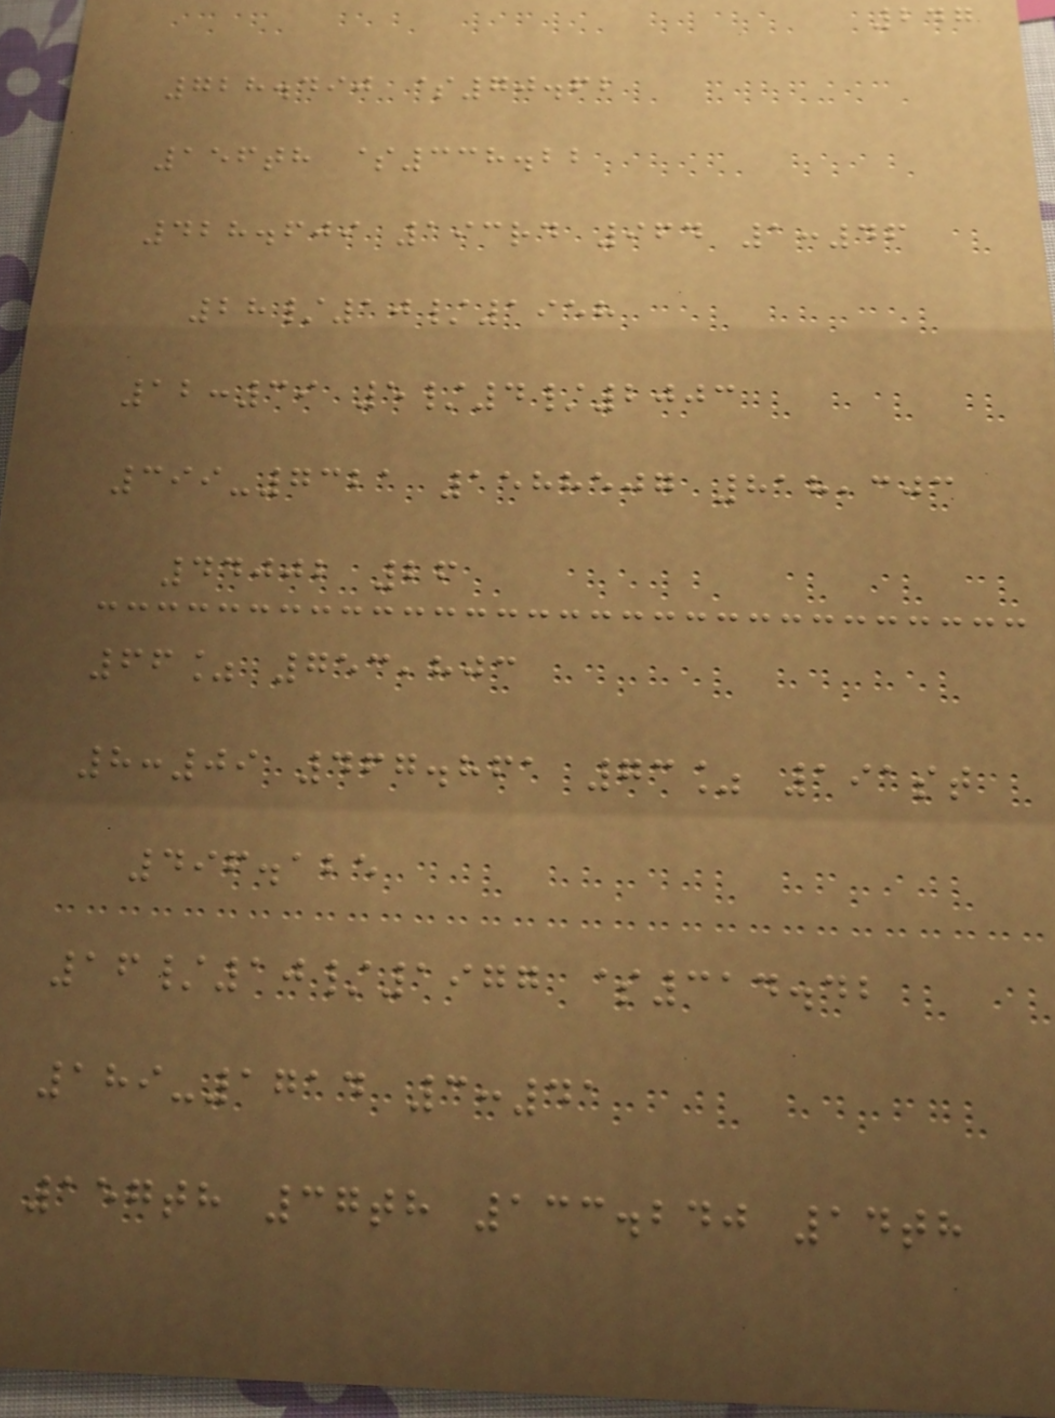247
728.490 $70.62
156th $338.22
428.609 193rd 964 1:46
28/10/1958
12:39 5/4/2003
399-7321 1588507 818,303
44002 26
66% 753,803
8:09 467.861 73% 191st
496.125
16/10/1977 $314.42
189-1714 3:41
157th 37th 133.240 14th
